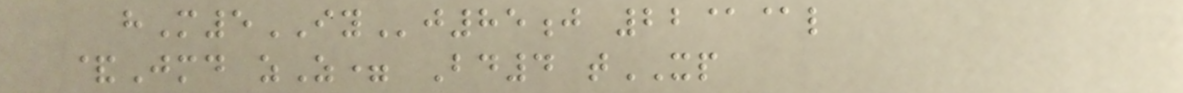hM5IYj85j 22@@l
&Jmd zZ= Bd4 tXP
